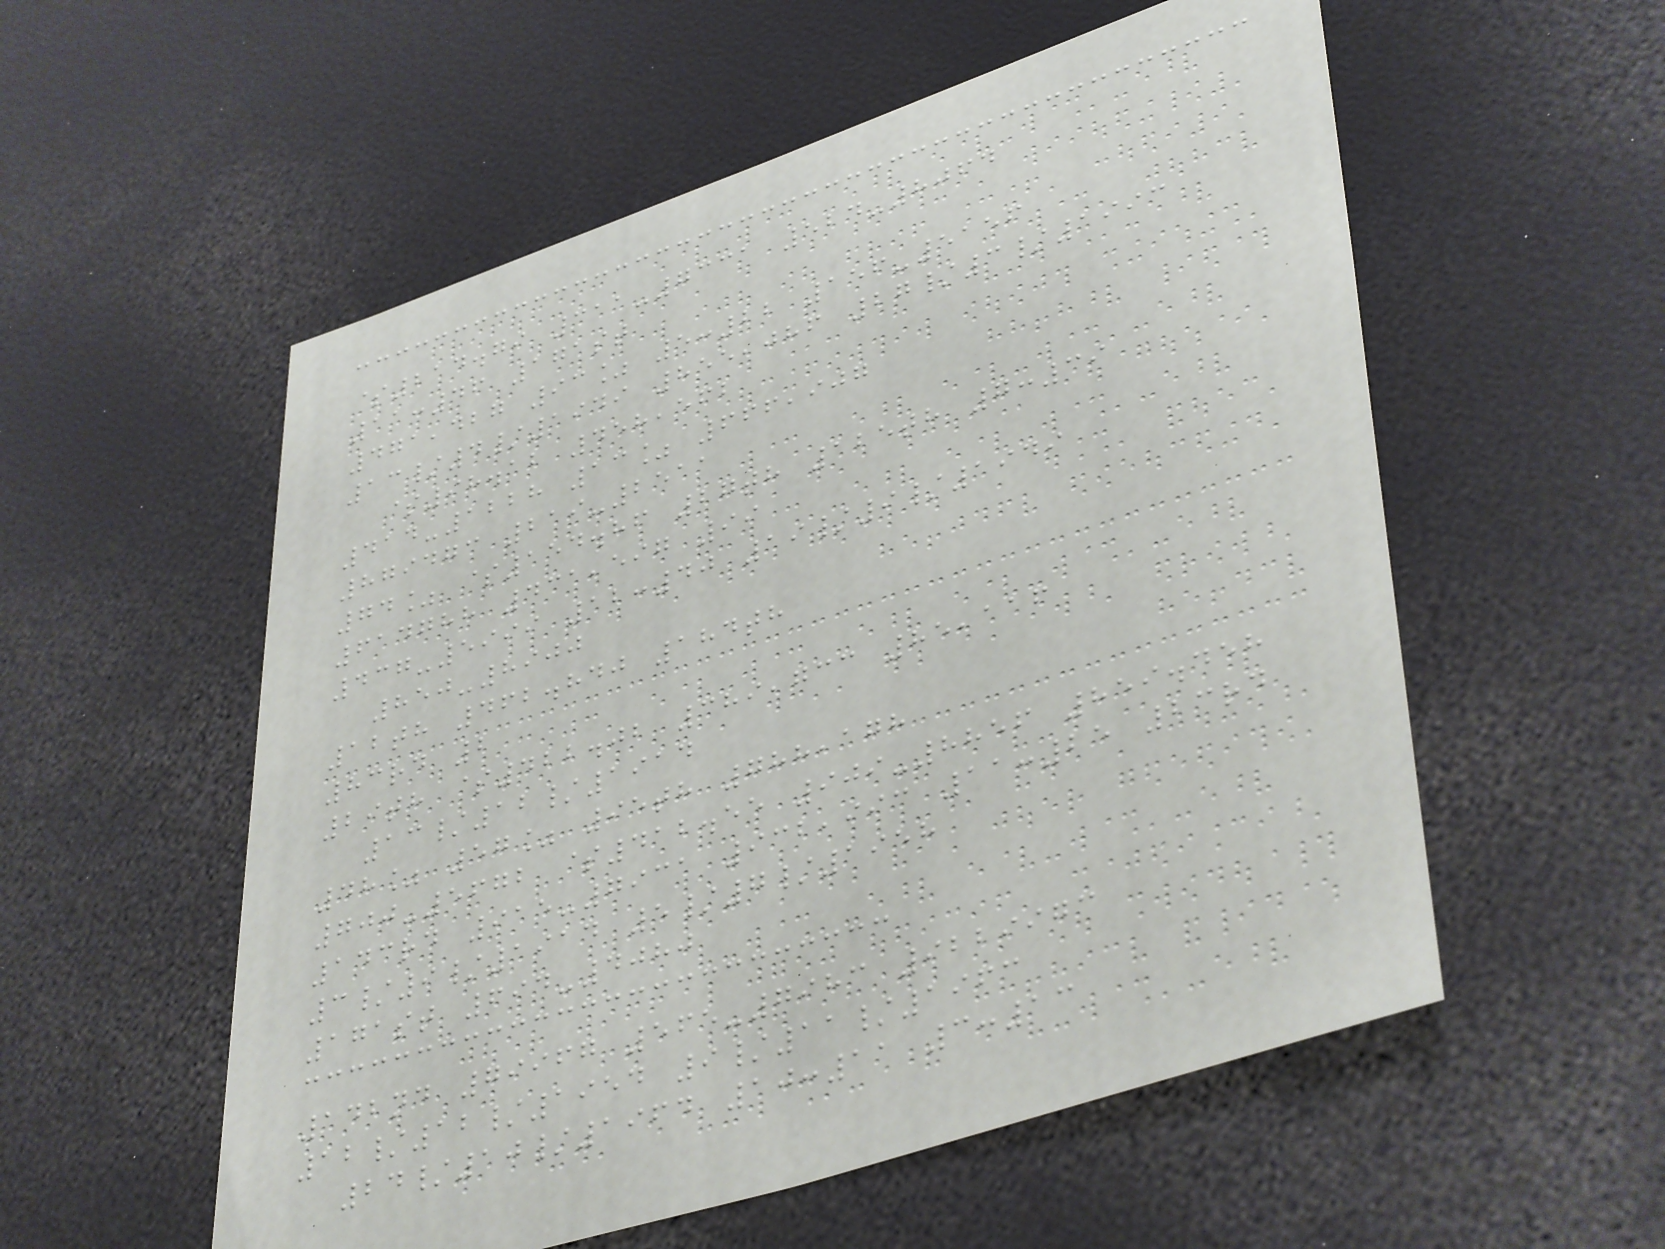$214.79 311-7331 524-8064
11:46 171st
471,427 93% 5:22 156-5156
13/4/1949 855,086 27/3/1993
$98.12 458,562
414-1228 13% 666,907
879473 219-2511
74% $154.86 27th 125th 7:39
614788 431,597 99
437-5999 12:40 19/9/1949
850-8900
12th 462.840 184th
83rd 2
29th $422.02 389,733 85,116
13/12/1914
48% 57% 95th 788,178
700-5672 $412.55 909-8856 859.458
143rd 915-7931 932,993 11:25 23rd
3/9/1914 5/7/1958
171st 694-4080
142nd 79967 565-7983 9229973
12/12/1954 9/11/1963
24/10/1964 10:11 3:13
